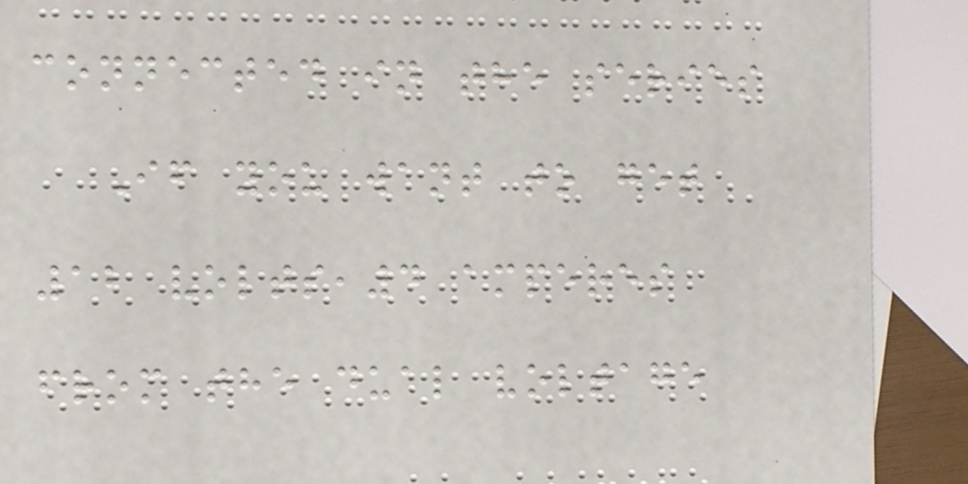connected in the series
If you want to get
12 volts,4 amperes
from the dual voltage
